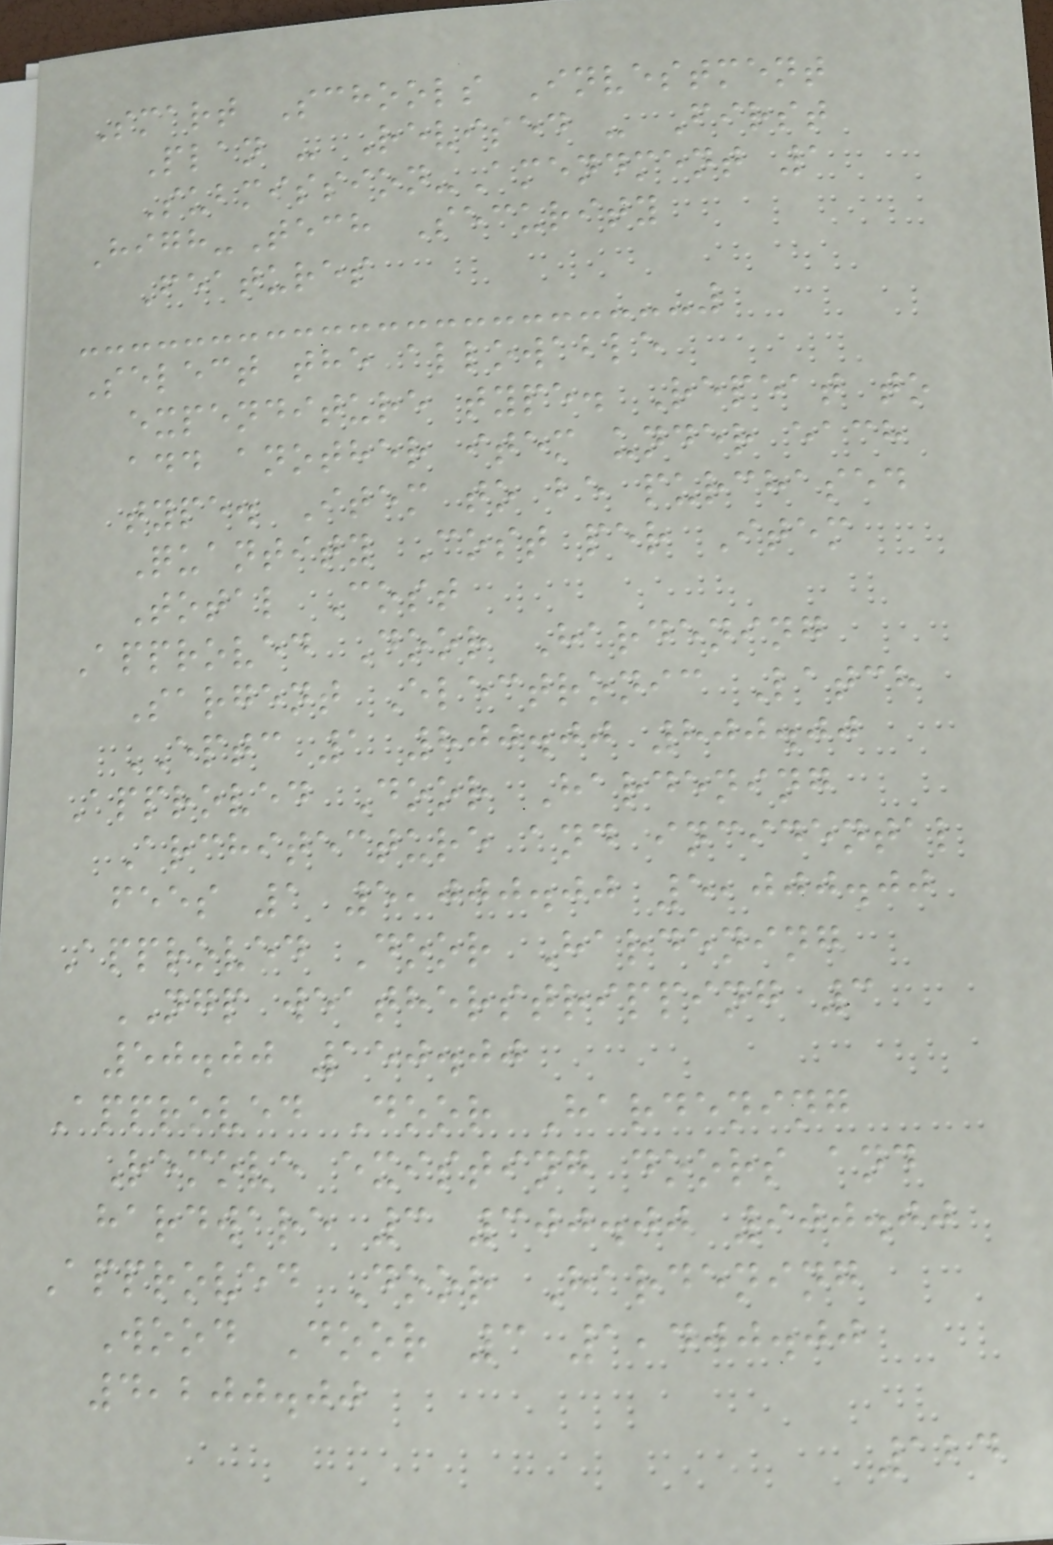Smart Schools Investment
Plan - Revised - First
Submission-Amendment 1
High-Tech Security
Features
Select the allowable
expenditure type. Repeat to
add another item under each
type. Item to be purchased
Quantity Cost per Item
Total Cost
Approved Door Hardening
Sargent Electronic Latch
EPTC 1 800.00 800.00
Approved Door Hardening
Architecture and incidental
fees 1 5,000.00 5,000.00
Approved Door Hardening
NGP weatherstripping 3
50.00 150.00
Approved Door Hardening
Remove existing doors and
hardware 3 300.00 900.00
Approved Door Hardening
Wood Door 3 1,400.00
4,200.00
124
